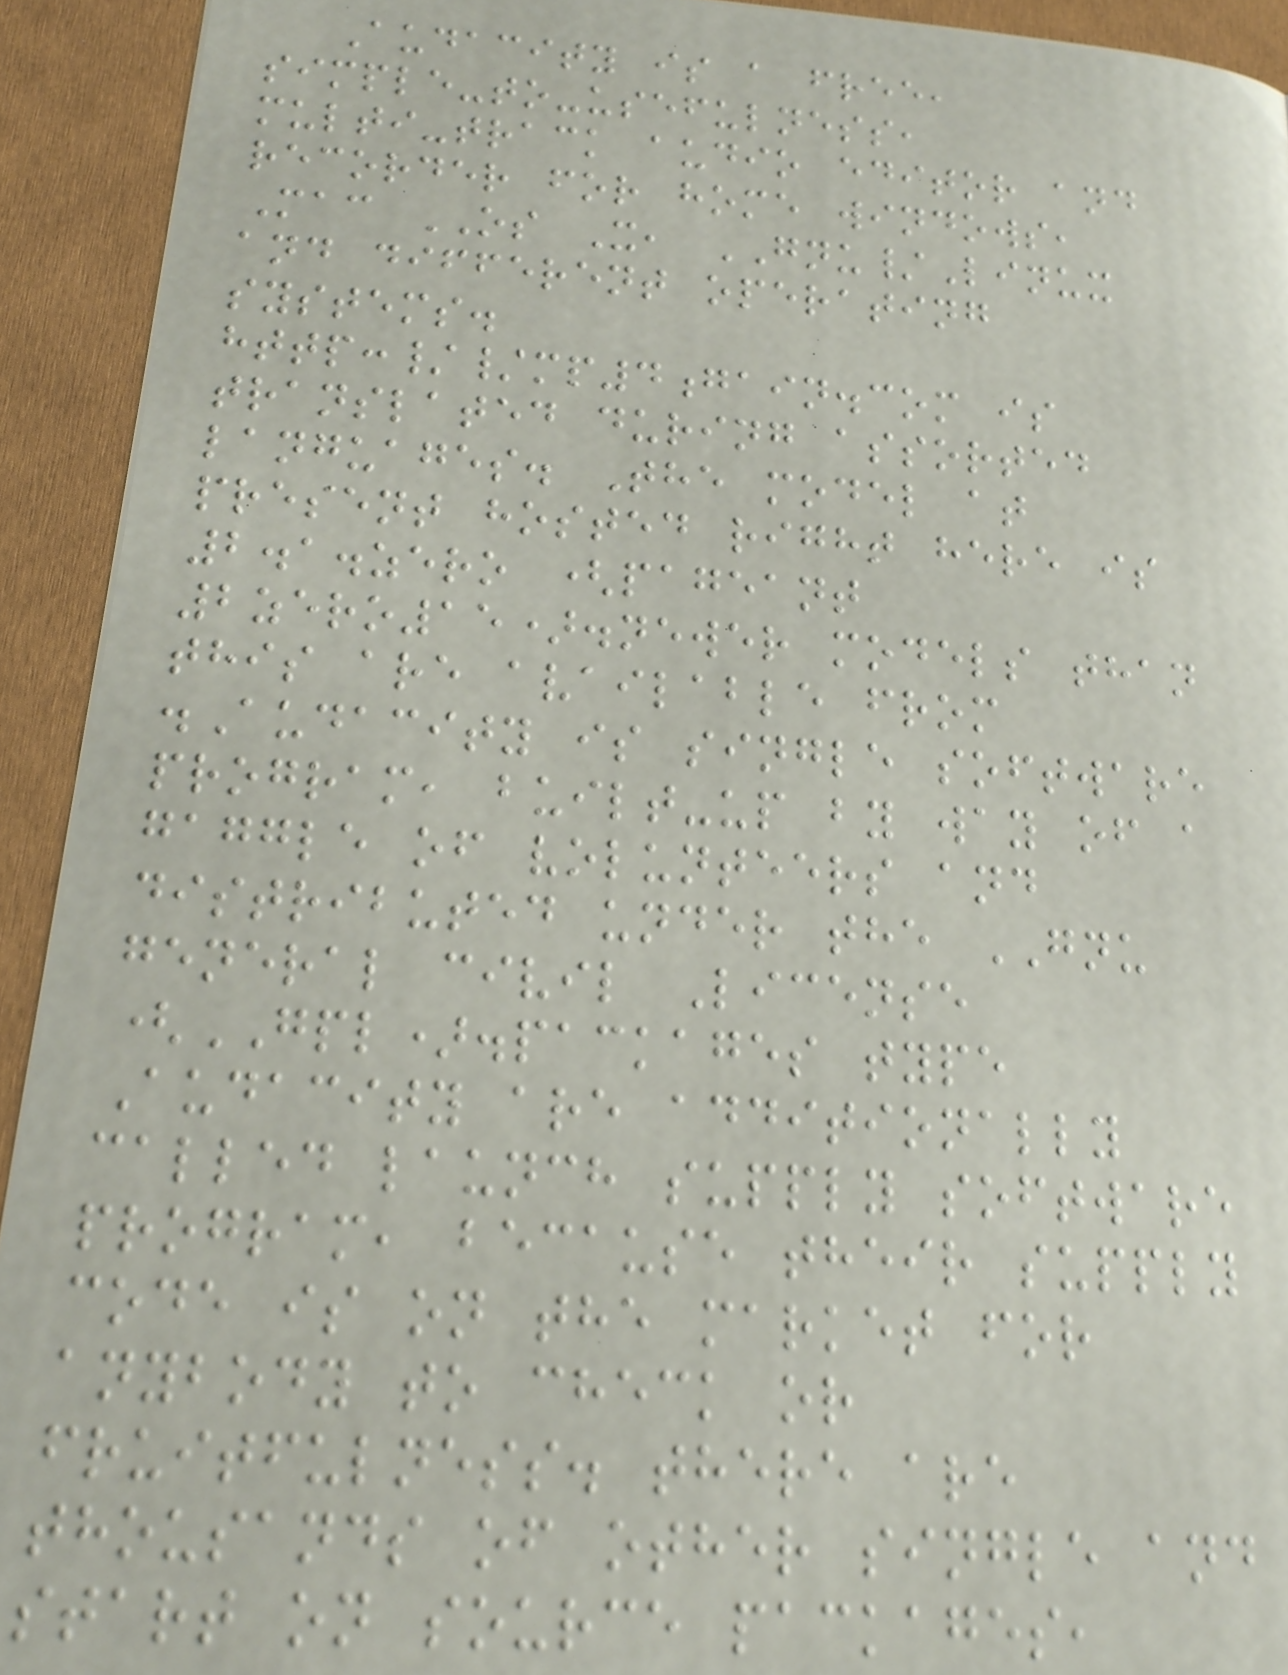Audacity is a free,
simple-to-usefulness,
multi-track audio editor and
recorder for home windows,
Mac OS X, GNU/Linux
and different operating
systems.
http://mp4gain.com is
translated during assorted
languages. The model at
present hosted right here is
2.1.zero (pageant
2zero15).newer models than
this are available from
.Audacity is single software
program, built-up by way of a
gaggle of volunteers and
distributed under the GNU
general civil License
(GPL).packages type
Audacity are additionally
called launch supply software
program, because their supply
code is on the market for
anybody to check or
fruitfulness. there are
thousands of other single and
start on source packages,
